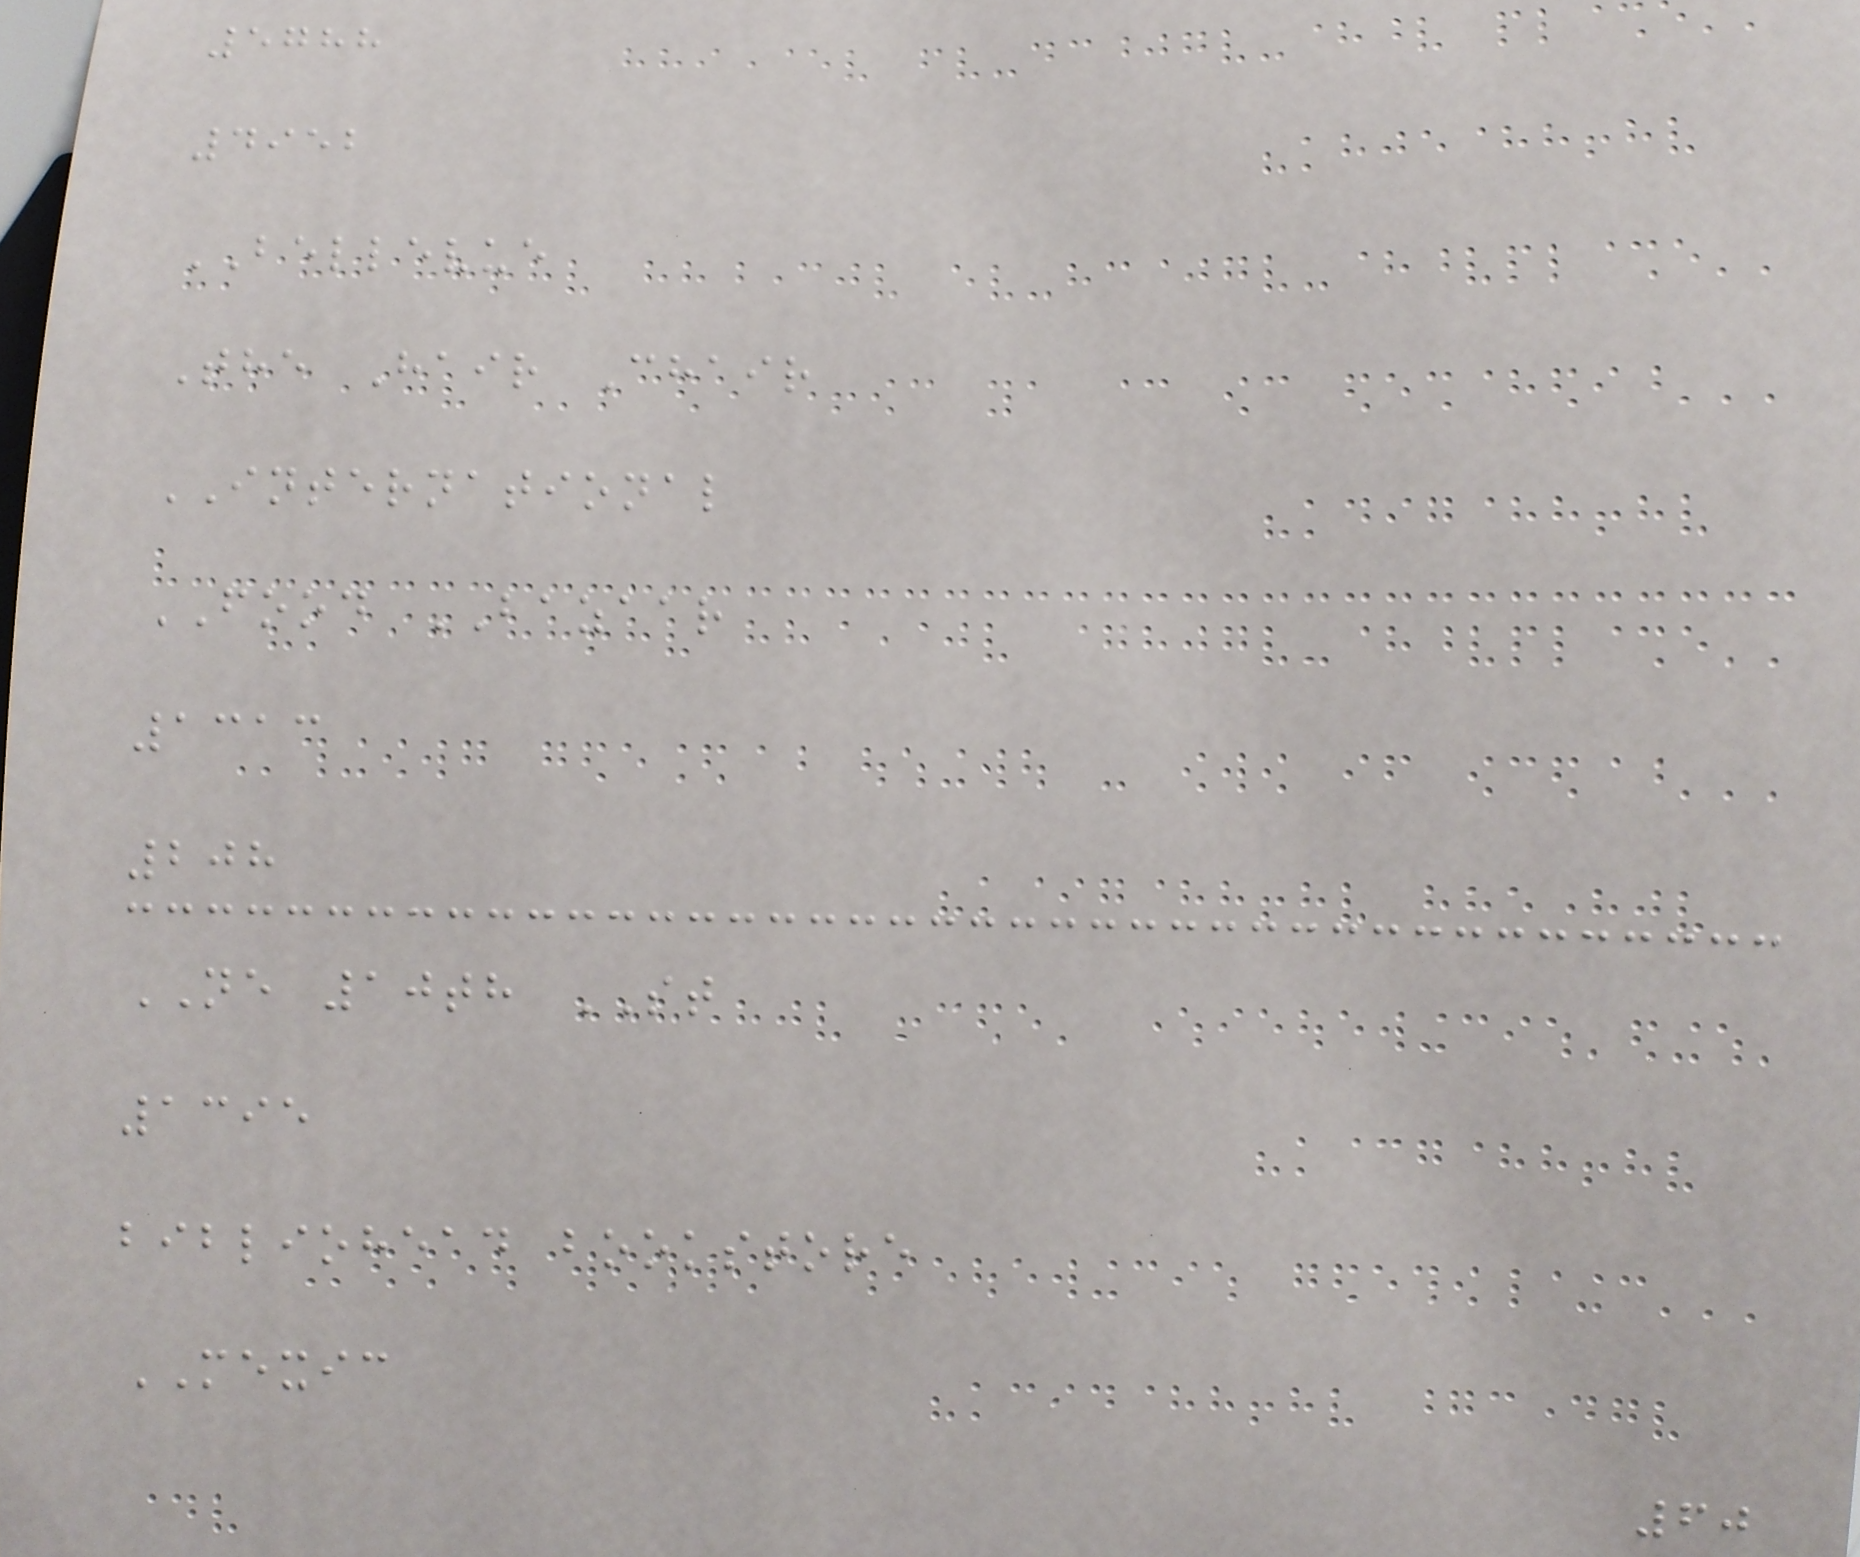5788
4952
BELLEVUE
The Hair Chair
INTERNATIONAL
FOOD BAZAAR
1313
208
NE 10th ST
1395
bibliohead bookstore
MEXIC
60
